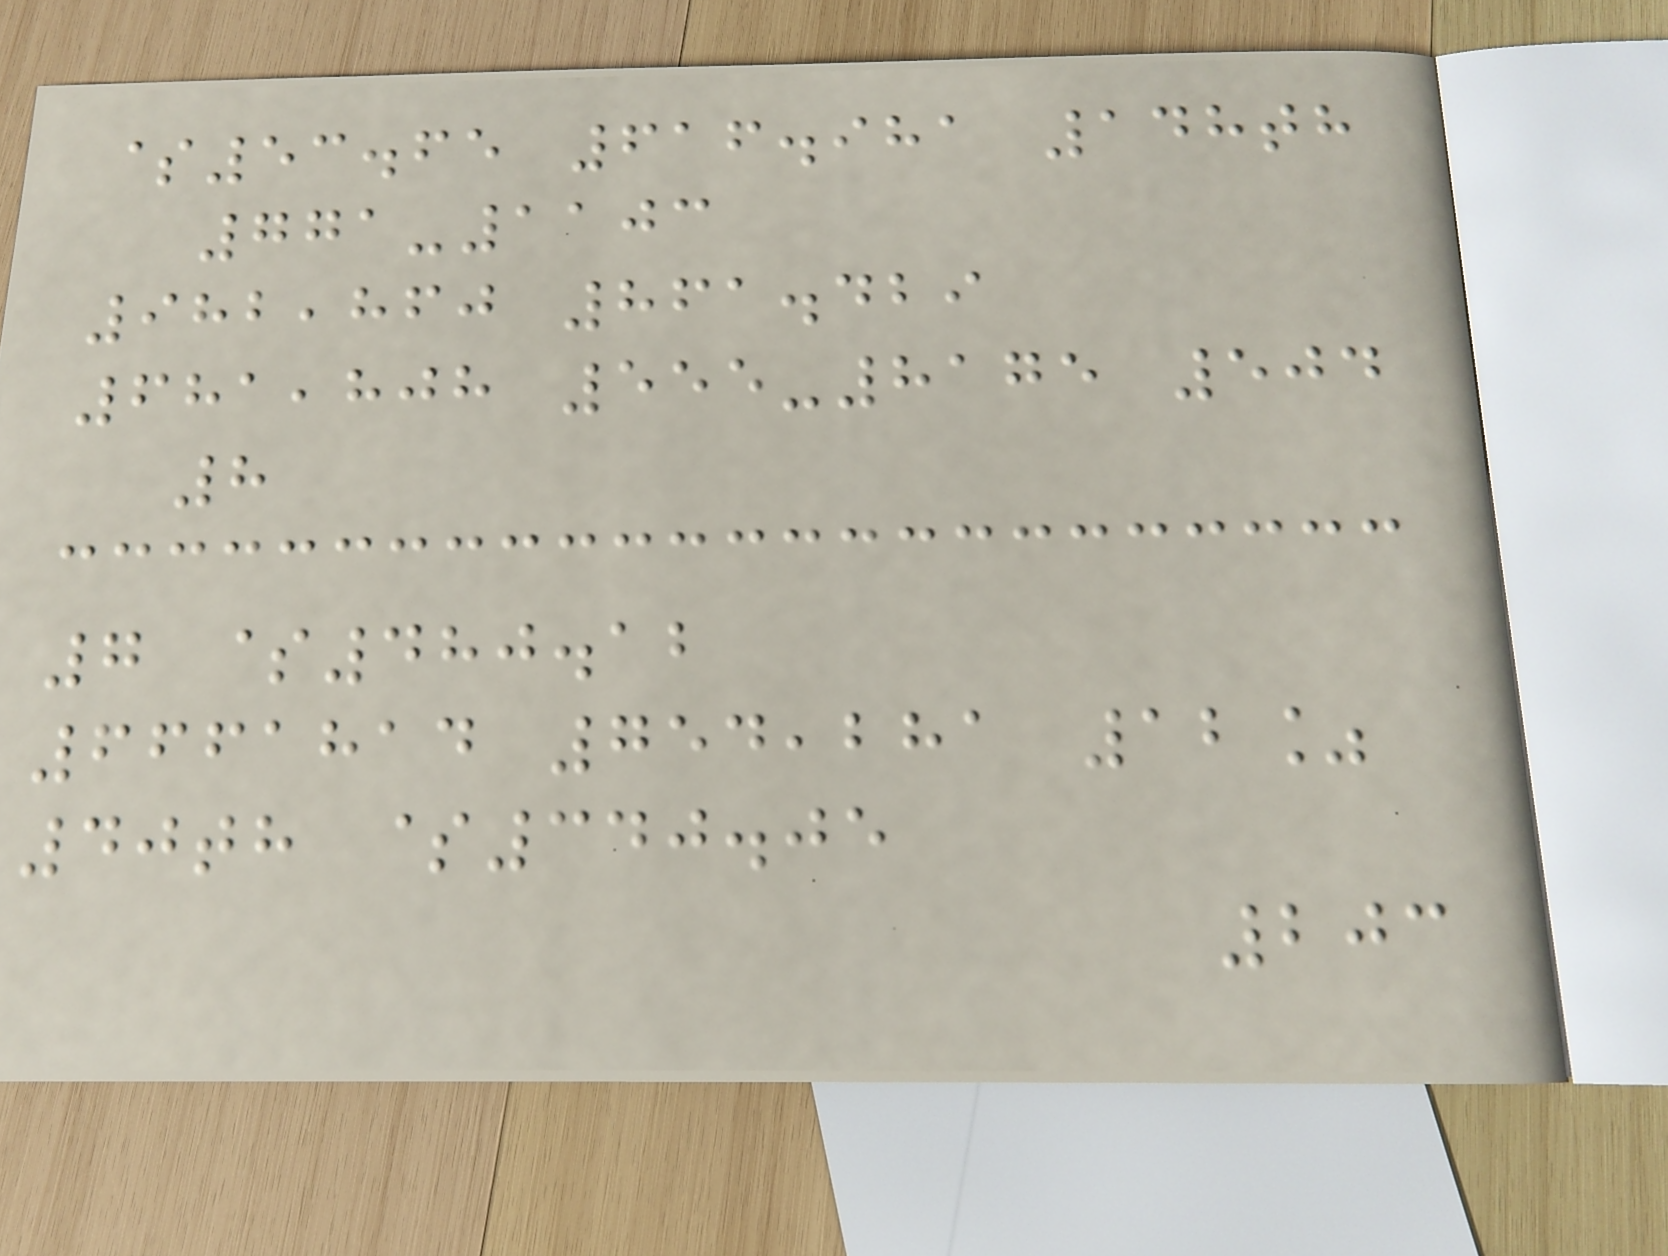$53.65 616.981 148th
771-1103
982,860 861.429
681,808 555-8175 504
8
7 $480.12
6661814 754,281 12%
40th $340.05
203
